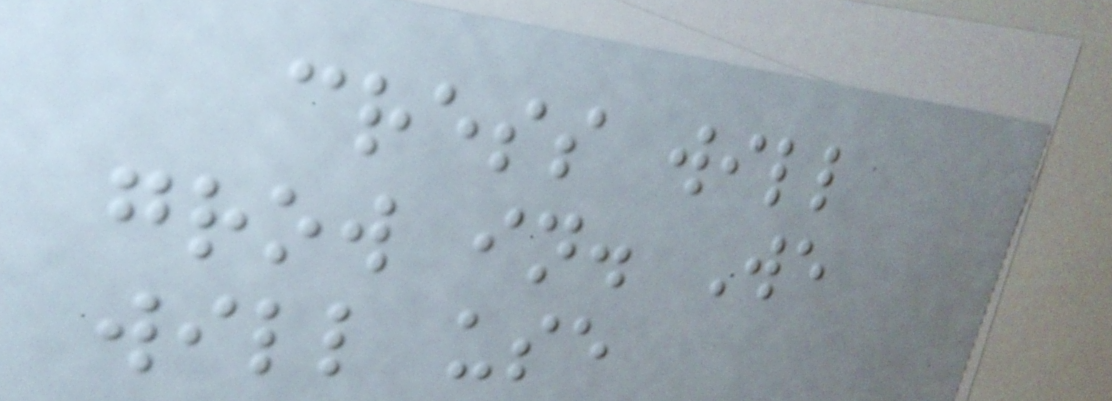cress will
grow in. We
will use
